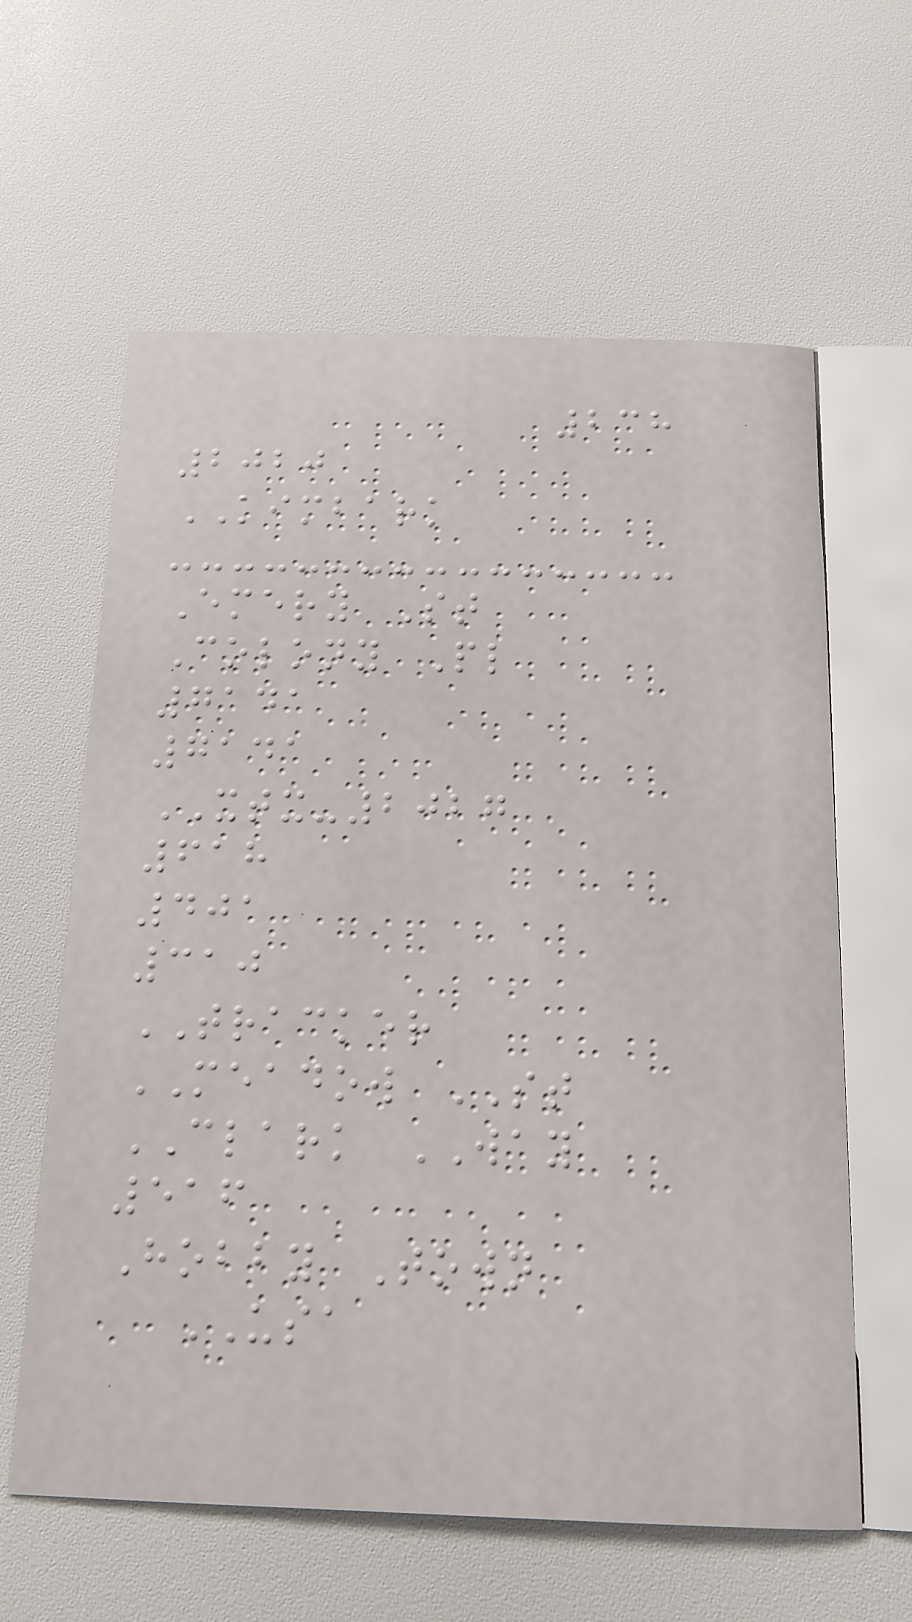238
2020
KIMBARK
Emery St
Colony Pl
7141
7141
XTX-2027
618
401
310
TRACKER
MEADOW ST
CLARK WAY
516
Hobby Town
USA
